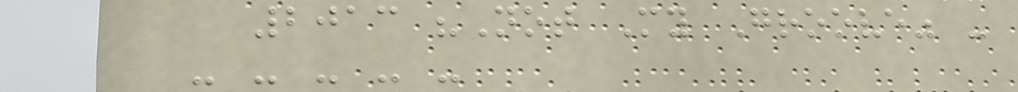2013 "Not My Groove" -
- - - - -
